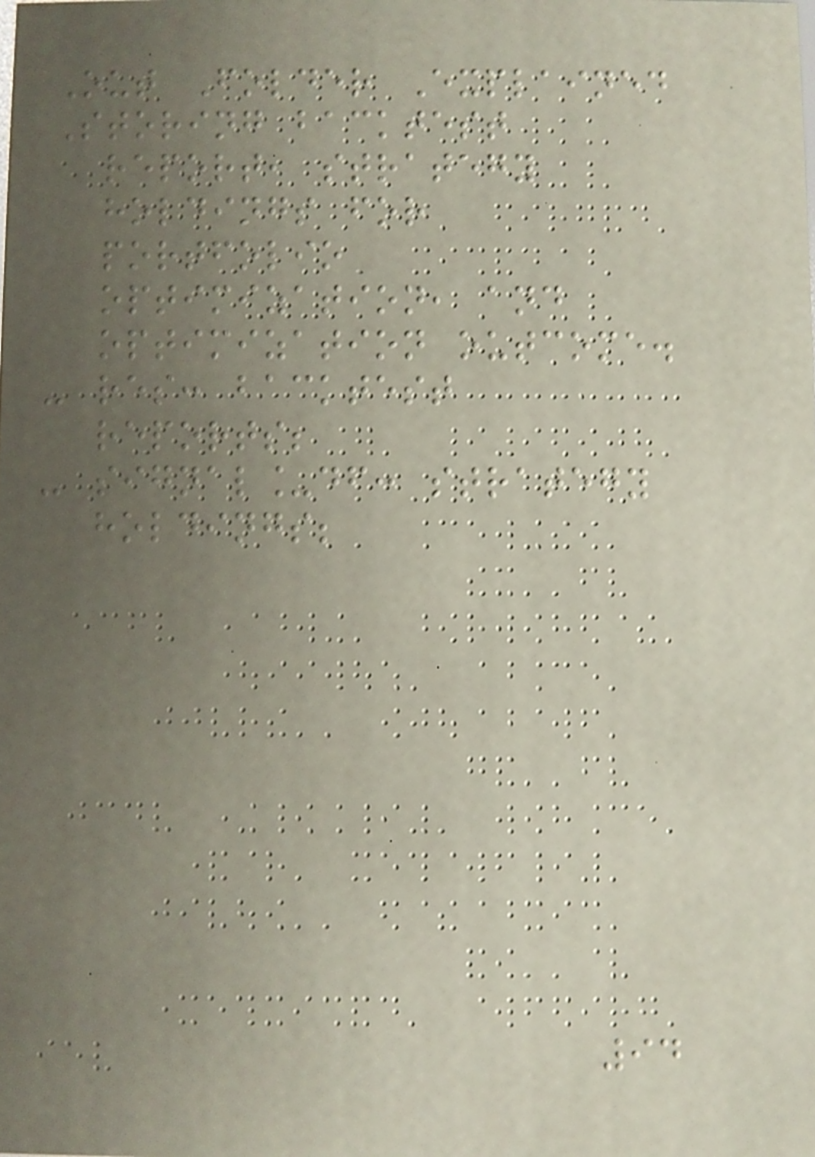Out Folder Explained
Storing backtest
report, strategy
holdings for
portfolio
optimization, and
optimization outcome.
- res: backtest
reports;
- signal_df: strategy
holdings;
94
